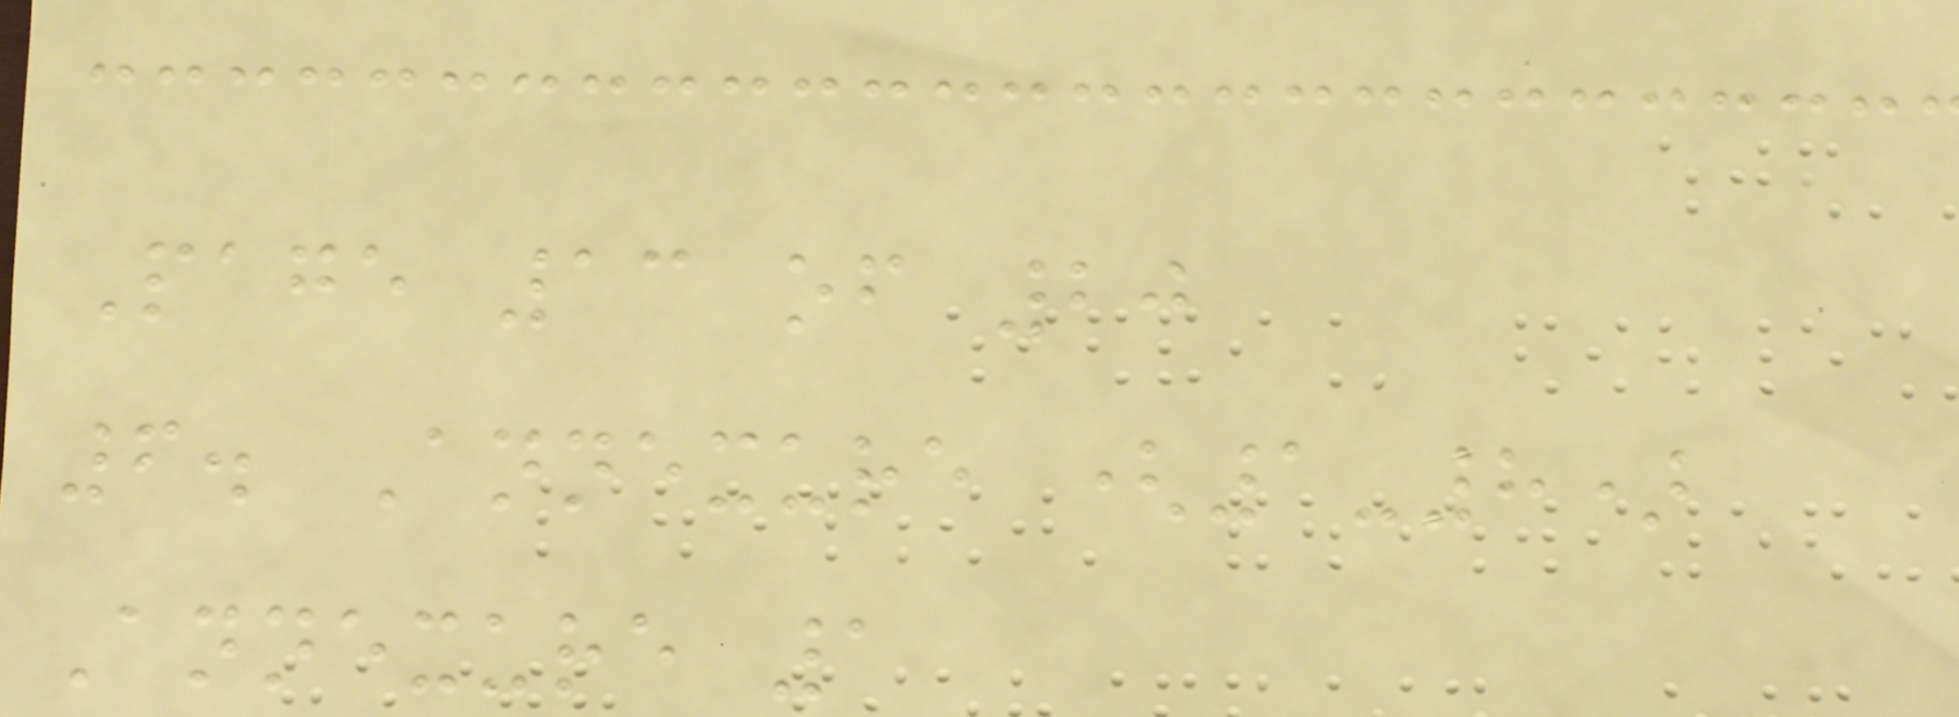Page 13 of 20
6. Annexure (1-8)
Annexure 1
